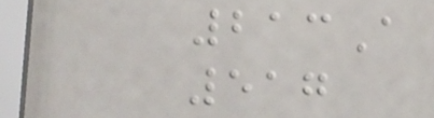213A
517
